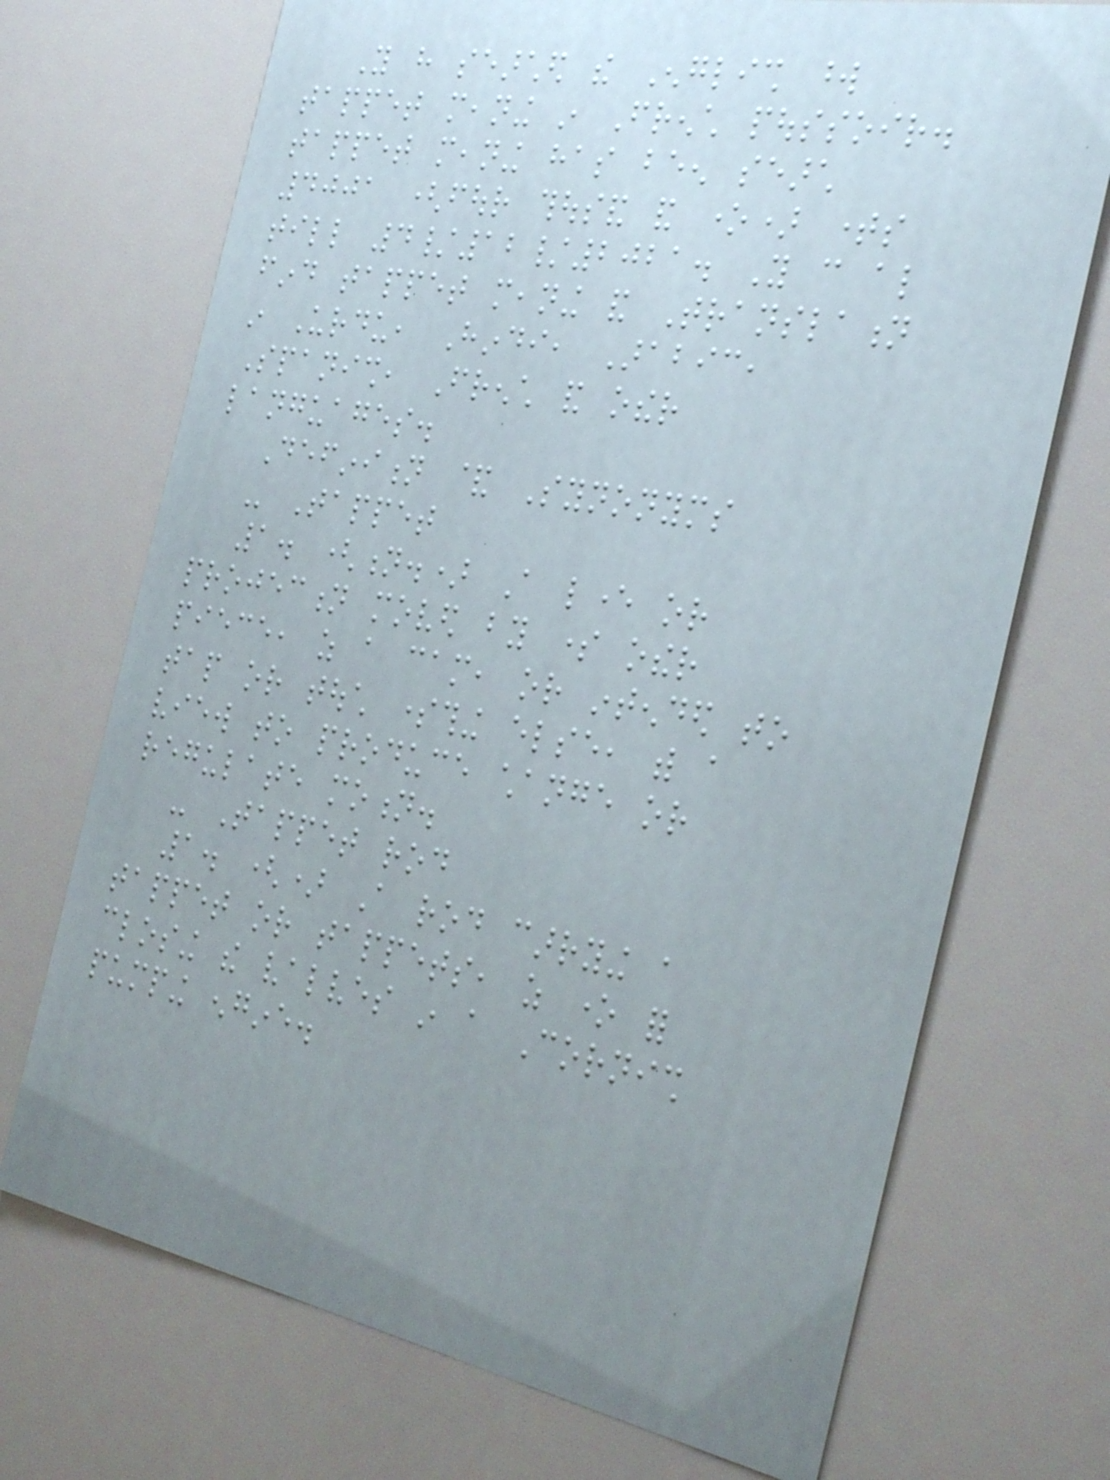You have searched the English word
tappet meaning in French poussoir.
tappet meaning has been search
4001 (four thousand and one) times
till 4/12/2021. You can also
find tappet meaning and Translation
in Urdu, Hindi, Arabic,
Spanish, French and other
languages.
Definition & Synonyms
- Tappet
1. (n.) A lever or
projection moved by some other
piece, as a cam, or intended to
tap or touch something else, with a
view to produce change or
regulate motion.
- Tappet rod
1. () A rod carrying a
tappet or tappets, as one for
closing the valves in a Cornish
pumping engine.
